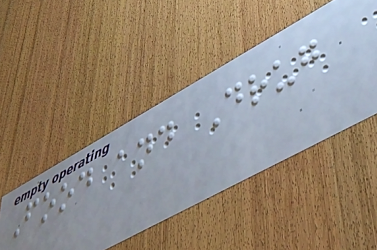Food and Drug
